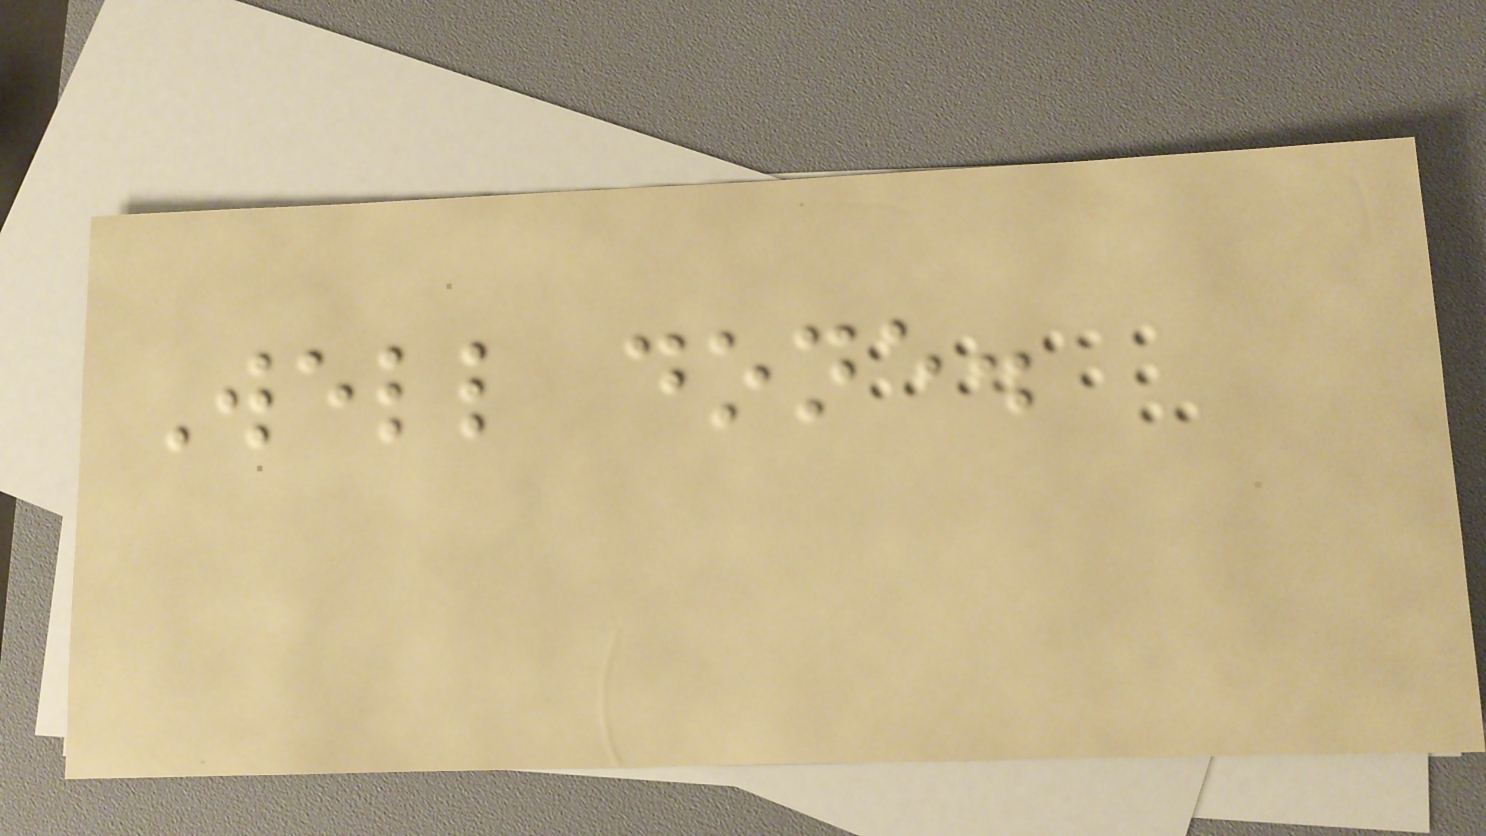Well done.
